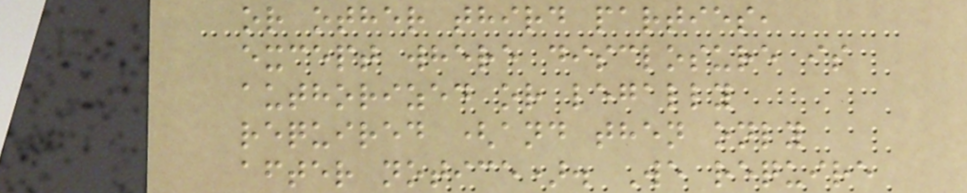or other third parties,
except where disclosure is
authorized or legally
required (and then only
after notice). We require
